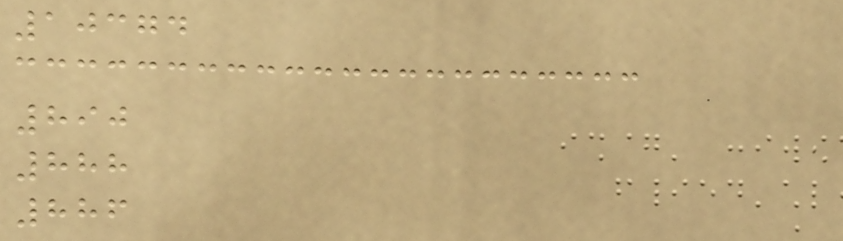10374
890
888
886
